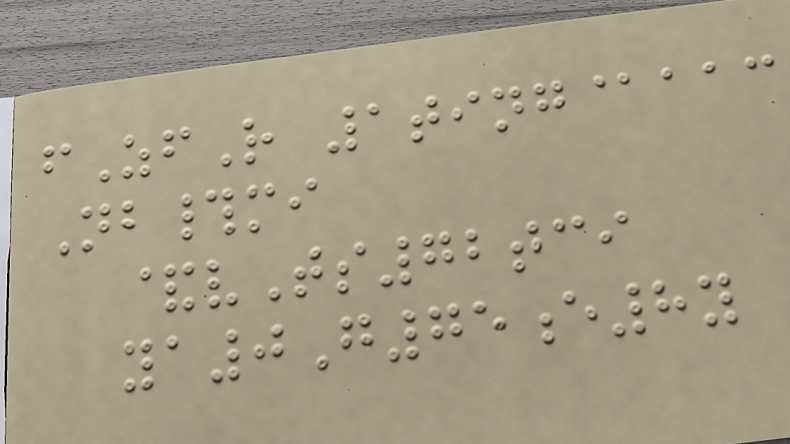fZfR 1ting@aac
Nb#mi
&vTs72tci
ya0G75e8y
